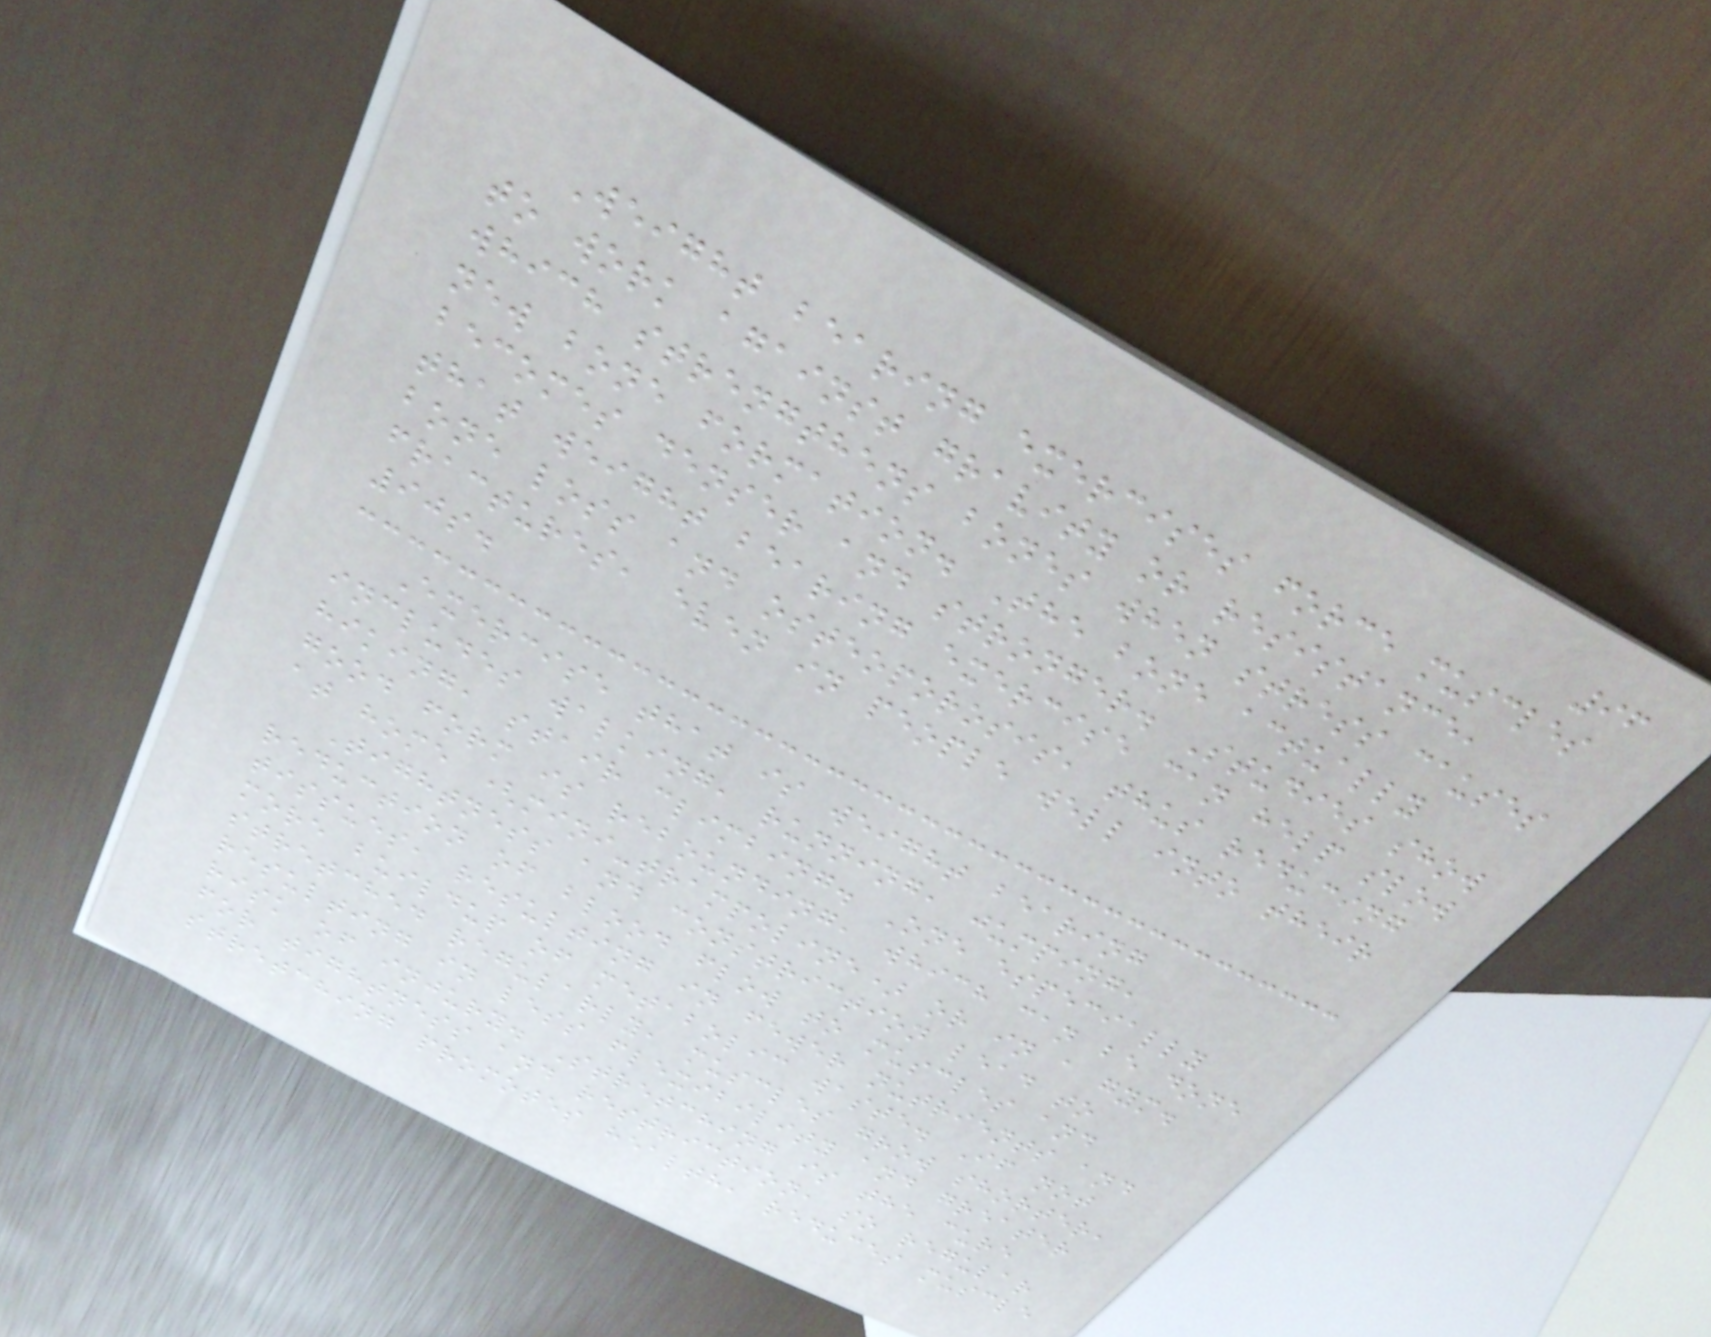96
Weight bearing exercises force muscles
to work against gravity or resistance,
which strengthens bones when stress causes
new bone formation. The bone actually
becomes denser and stronger. Studies show
that weight bearing exercise can help slow
bone loss and osteoporosis, thus reducing
fractures, even in people well into their
90s.
Exercise that is weight bearing
includes walking, running, jumping,
hiking, stair climbing. One especially
good form is rebounding, which can be done
at home (mini-trampoline) or in a gym.
Tightness and constriction lead to
reduction of blood flow to muscles and
tissues, resulting in fewer nutrients and
more buildup of metabolic waste. If not
stretched regularly, muscles grow shorter,
resulting in less flexibility and greater
risk of injury. Stretching is the cure
for tightness and restriction, so regular
stretching promotes health, reduces muscle
